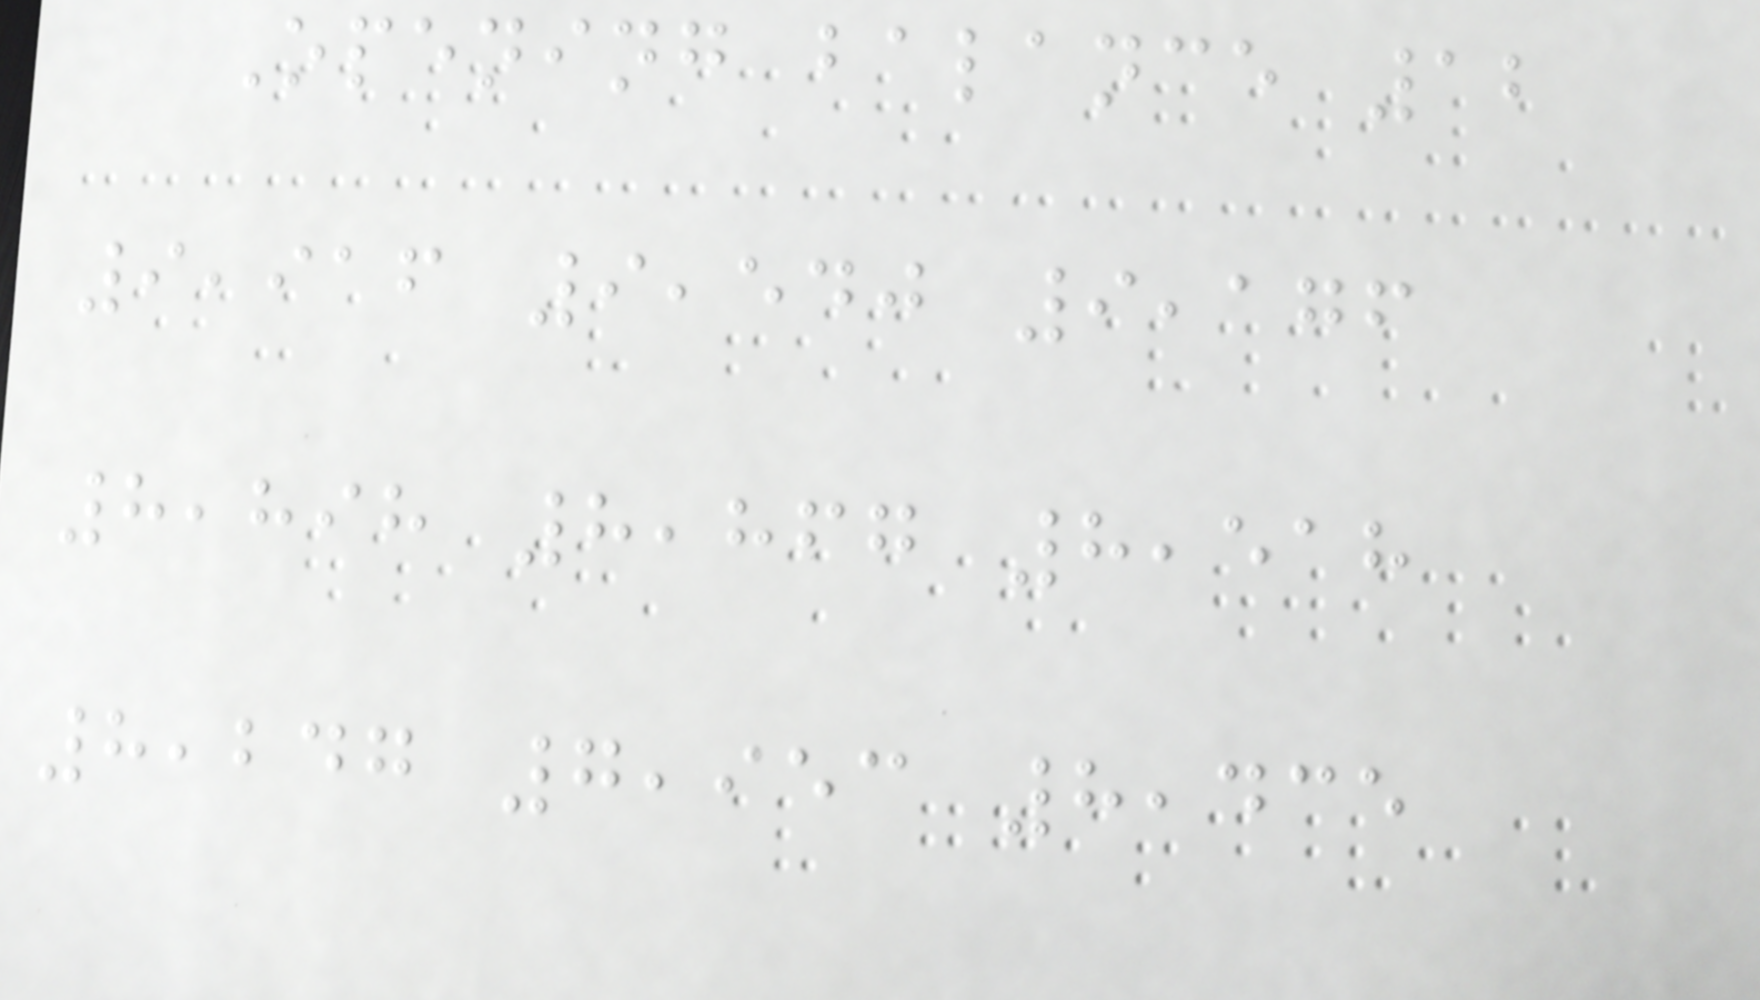Opening balance 12
9,916 9,540 9,176
8,898 8,867 8,518
8,247 7,953 8,435
